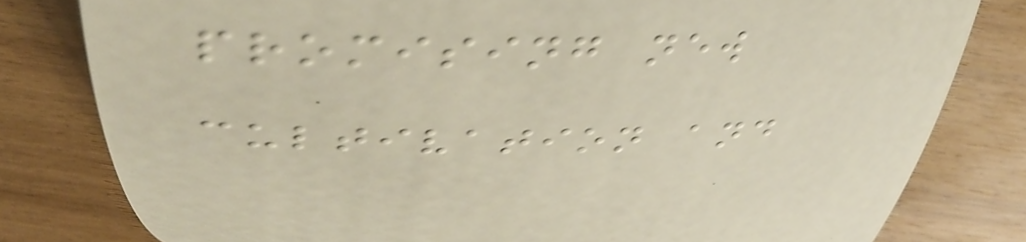promising new
cultivation and
